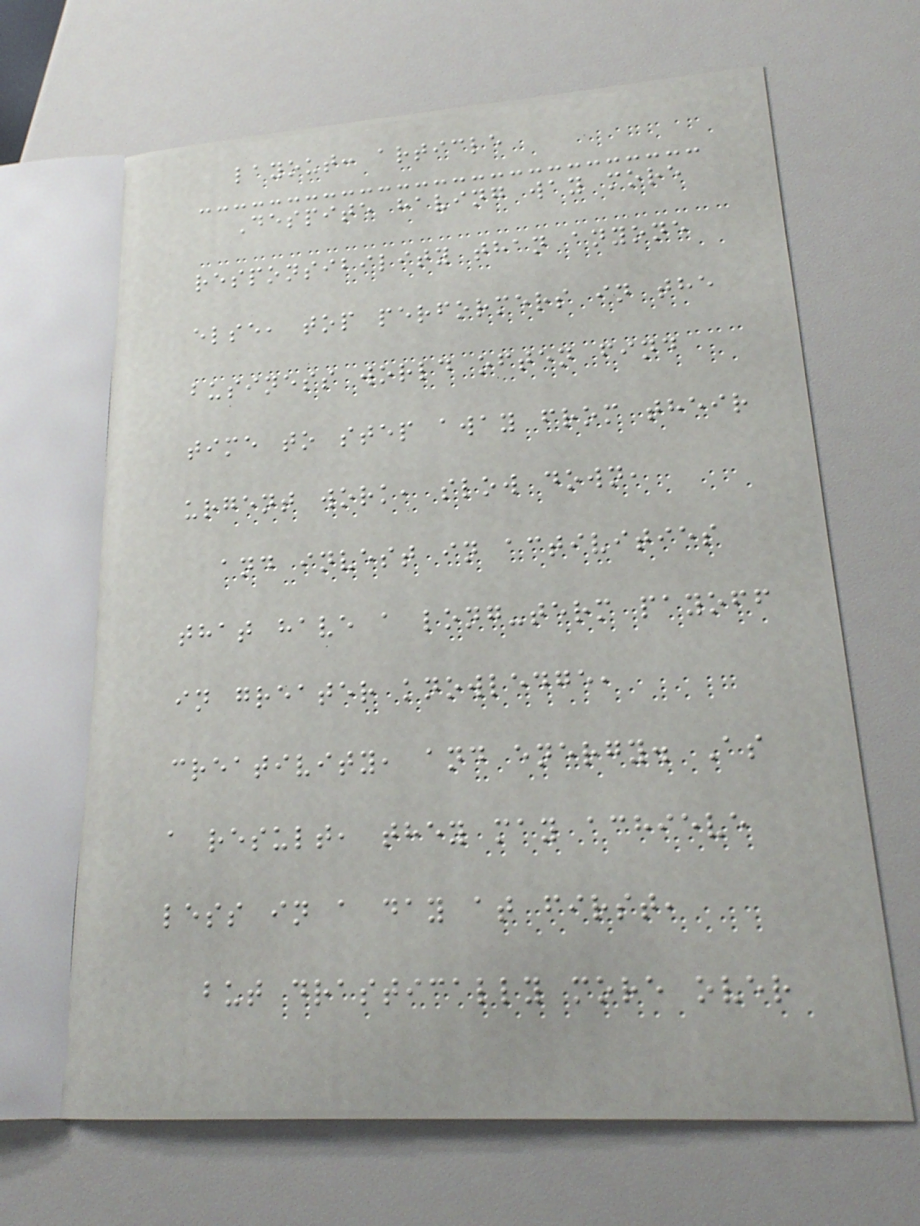layout: article
Despite having way more
responsibility than anyone
else, top performers in the
business world often find
time to step away from their
urgent work, slow down,
and invest in activities
that have a long-term payoff
in greater knowledge,
creativity, and energy. As
a result, they may achieve
less in a day at first,
but drastically more over
